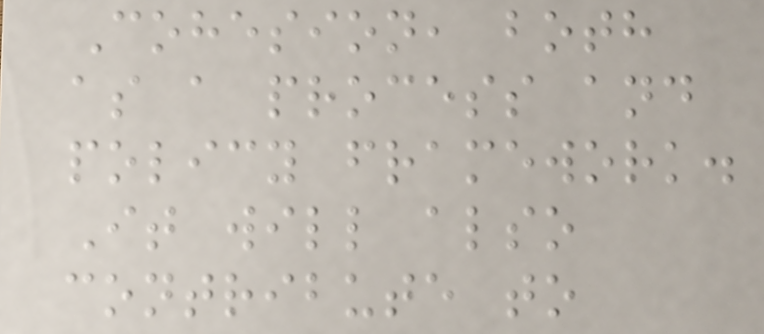Cohesion, both
as a process and
policy framework.
It will also
contribute to
